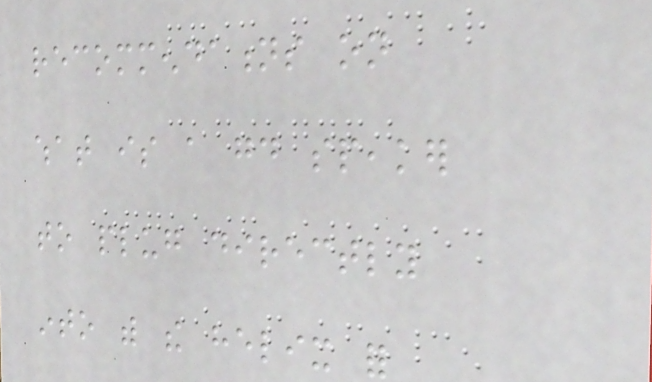recommendations on
what is a good speaker
to plug directly
into with the helix for
